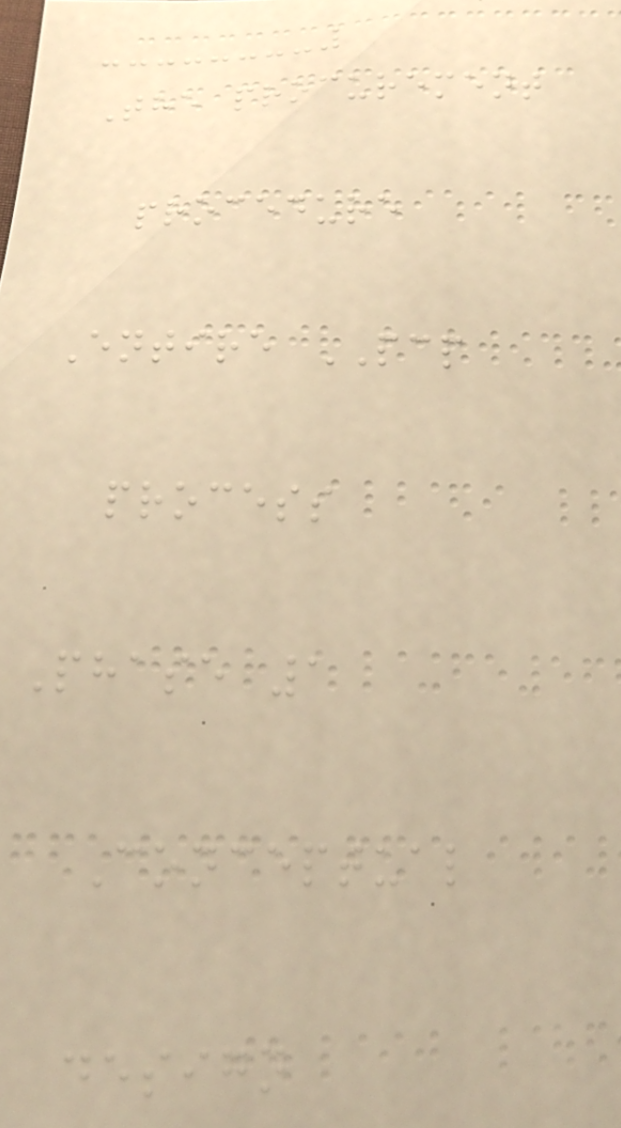The procurement
procedure
Entire PCP
process
Phase 1
Conceptual
design
